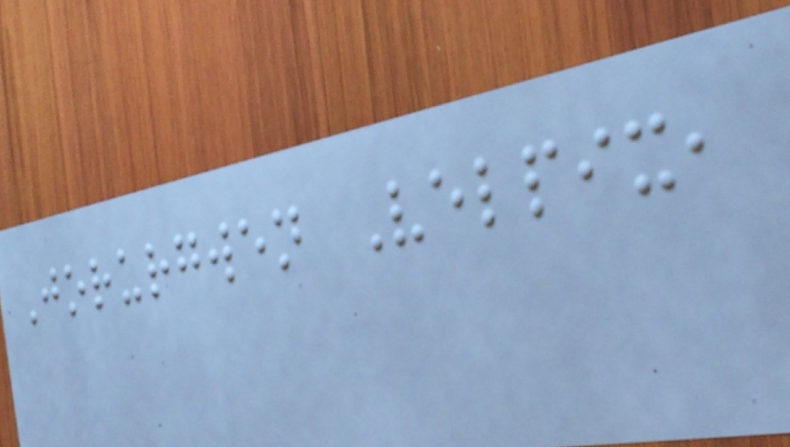Jorurgwen Velpix,
